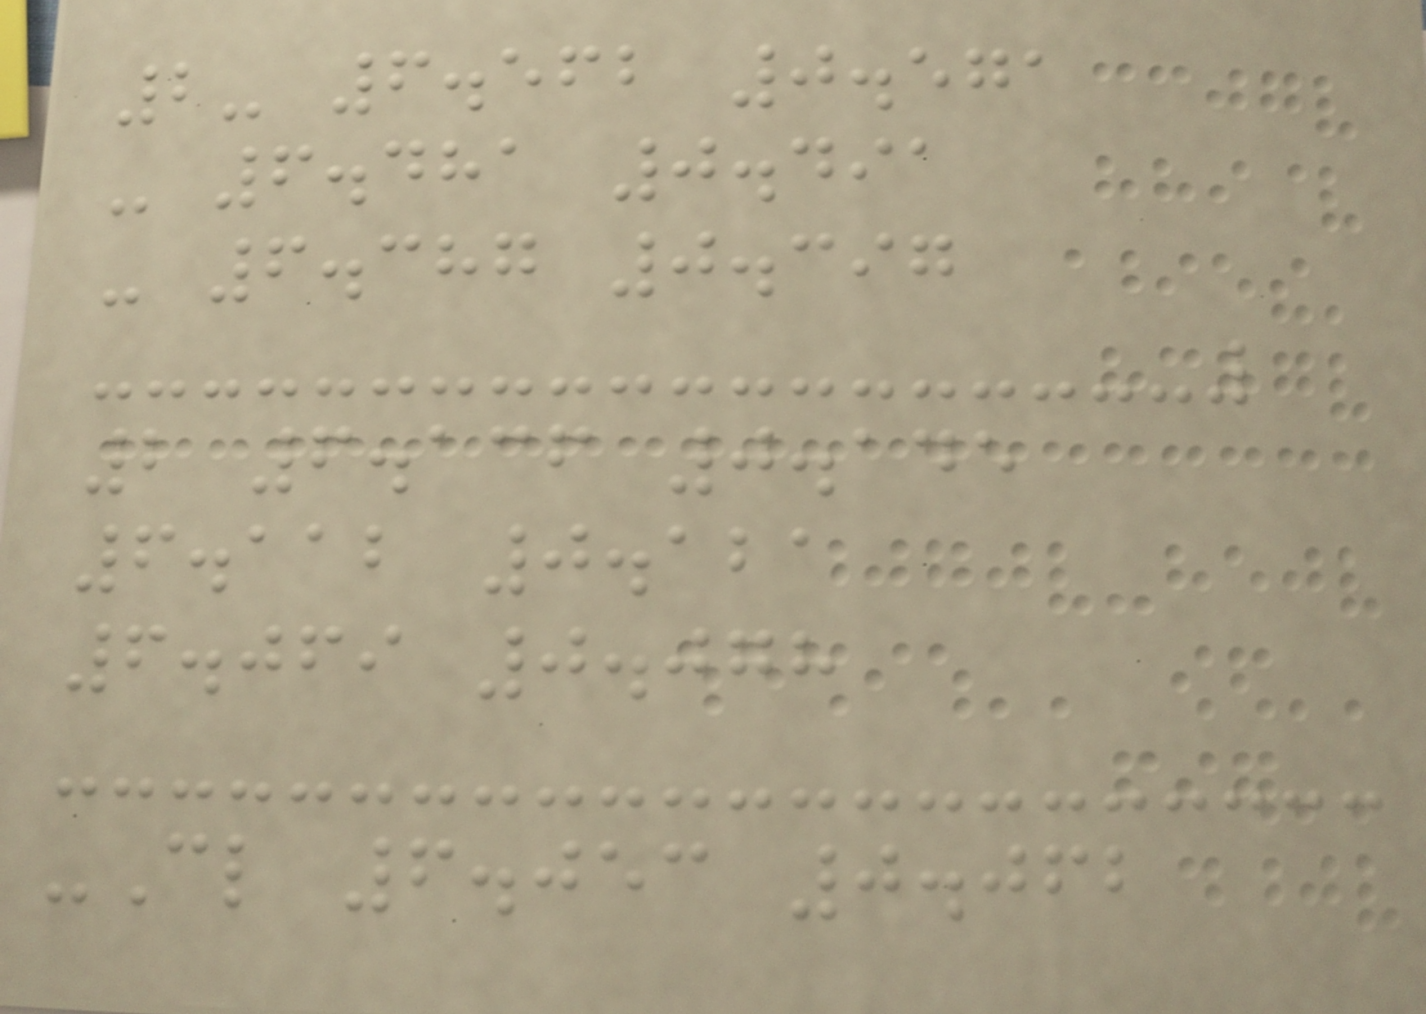2- 6.562 0.571
- 6.481 0.491
- 6.387 0.397
2 6.136 0.145
6.112 0.121
6.069 0.078
-Cl 6.053 0.062
